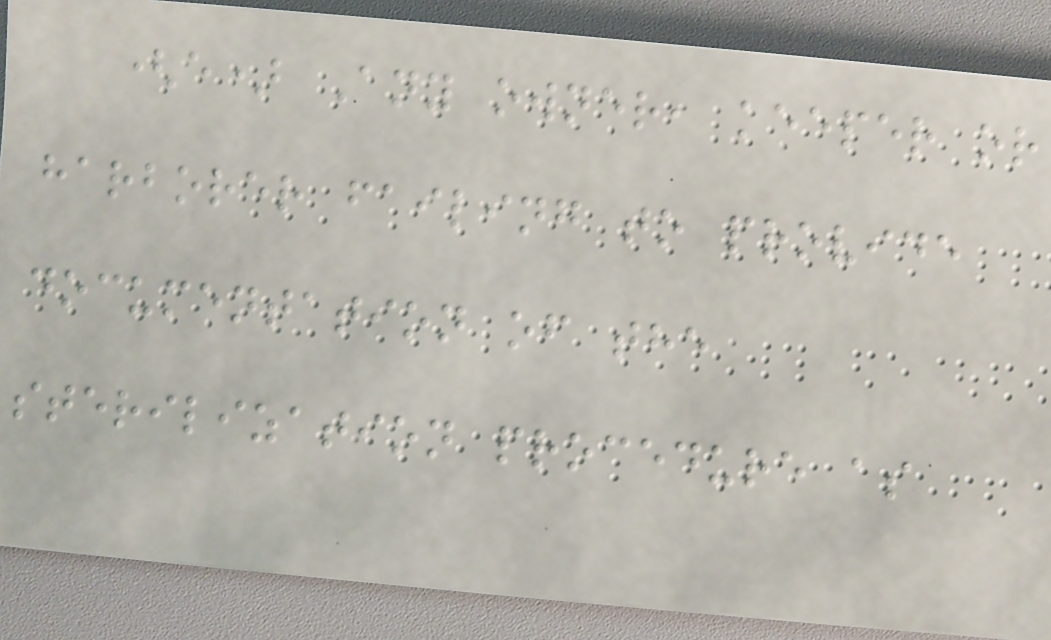(e) Any owner, keeper or
harborer failing to provide
documentation of the
sterilization procedure as
